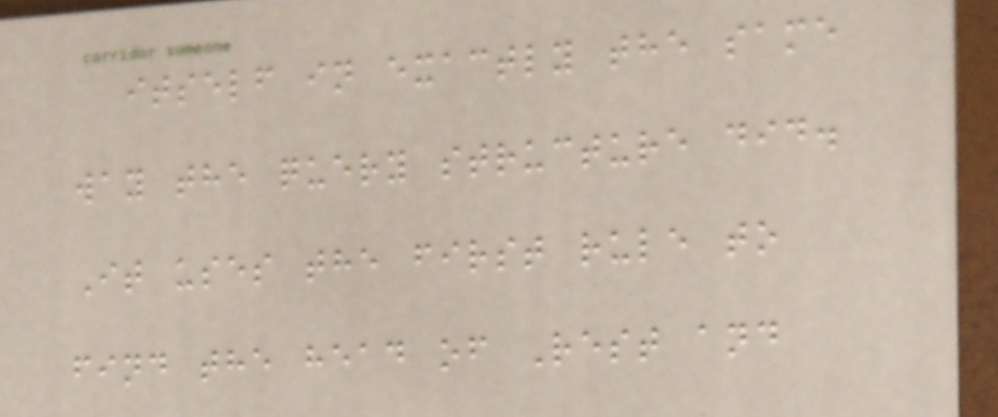itself in exactly the same
way the query structure did.
It uses the first rule to
find the head of Rest and
